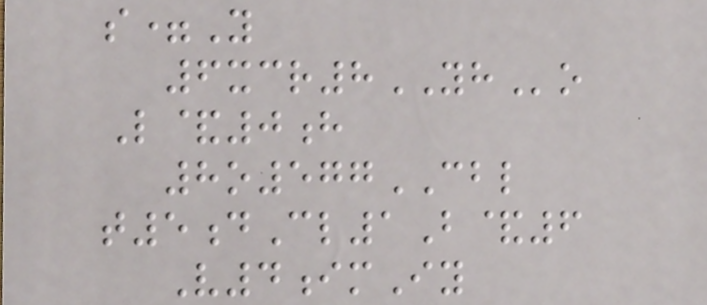s=Y
6xcr8YHo
L&0h
8o577CBL
t5dCl1B&6
V4imIy
